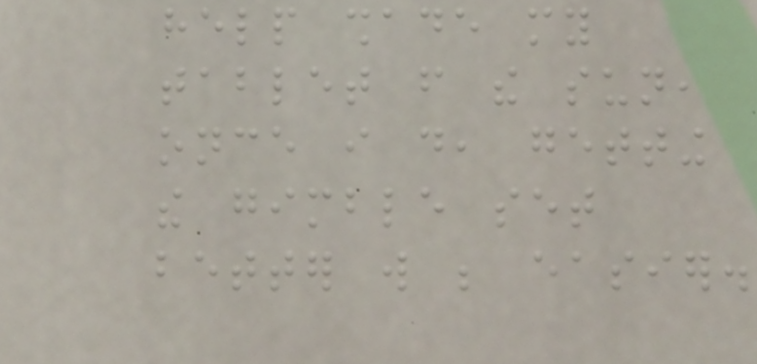help shade my
tablet from the sun,
once i do, getting
the gimble set
better will be easier.
